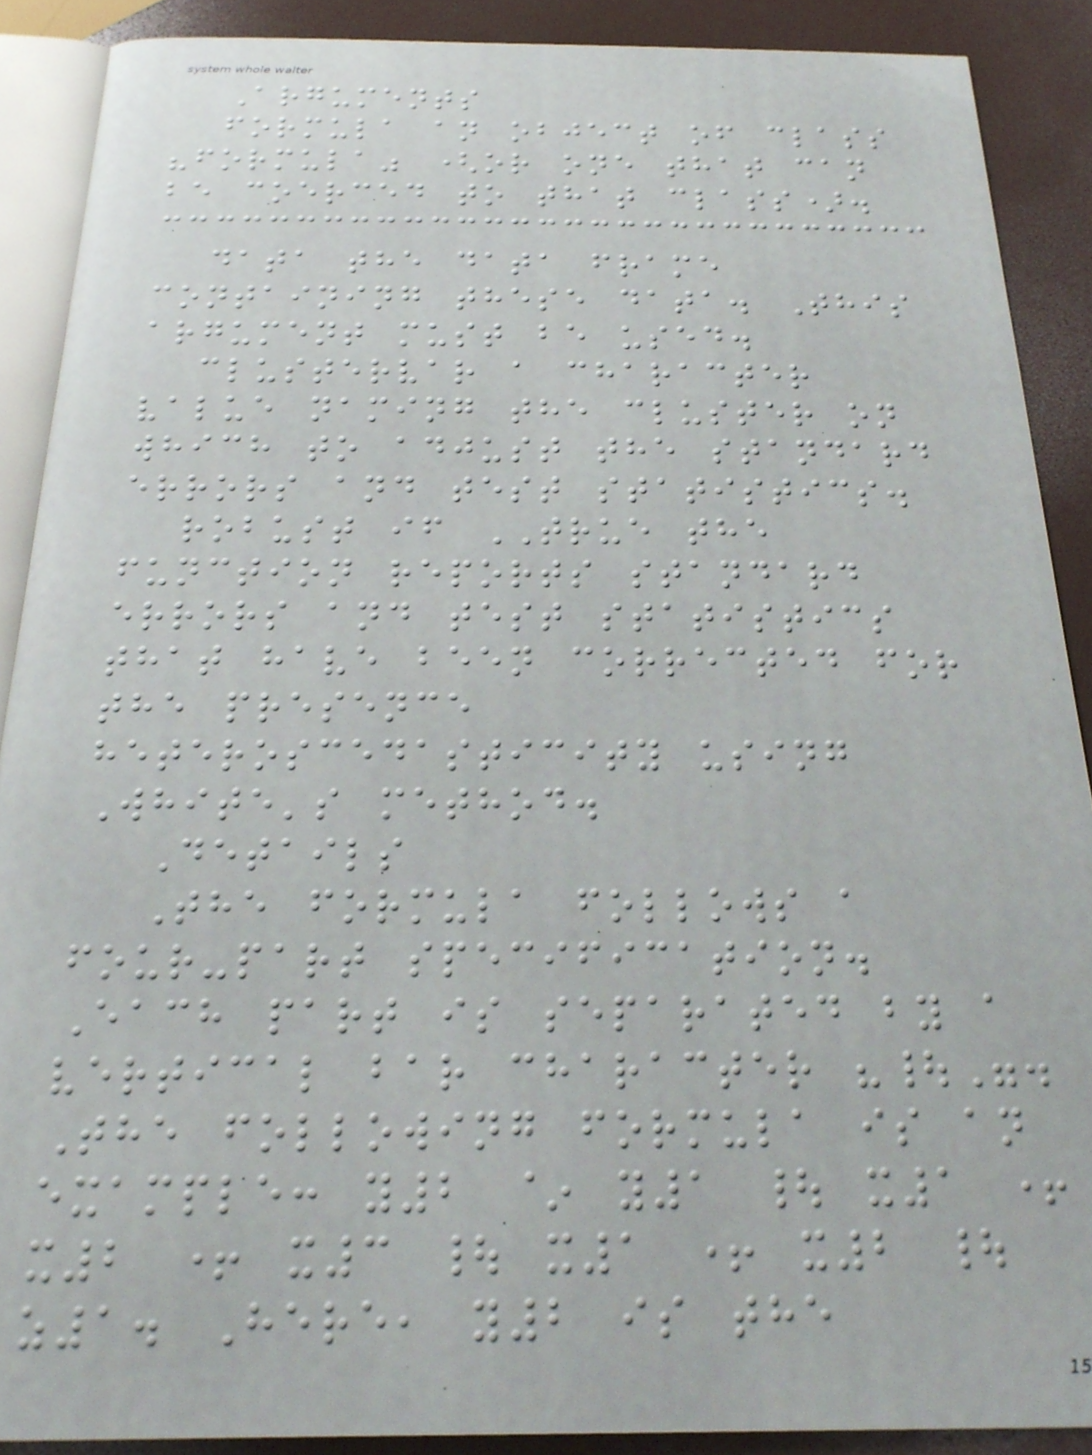Arguments
formula an object of class
"formula" (or one that can
be coerced to that class).
data the data frame
containing these data. This
argument must be used.
clustervar a character
value naming the cluster on
which to adjust the standard
errors and test statistics.
robust if TRUE the
function reports standard
errors and test statistics
that have been corrected for
the presence
heteroscedasticity using
White's method.
Details
The formula follows a
four-part specification.
Each part is separated by a
vertical bar character "|".
The following formula is an
example: y2 ~ y1 | x1 +
x2 + x3 | x1 + x2 |
z1. Here, y2 is the
